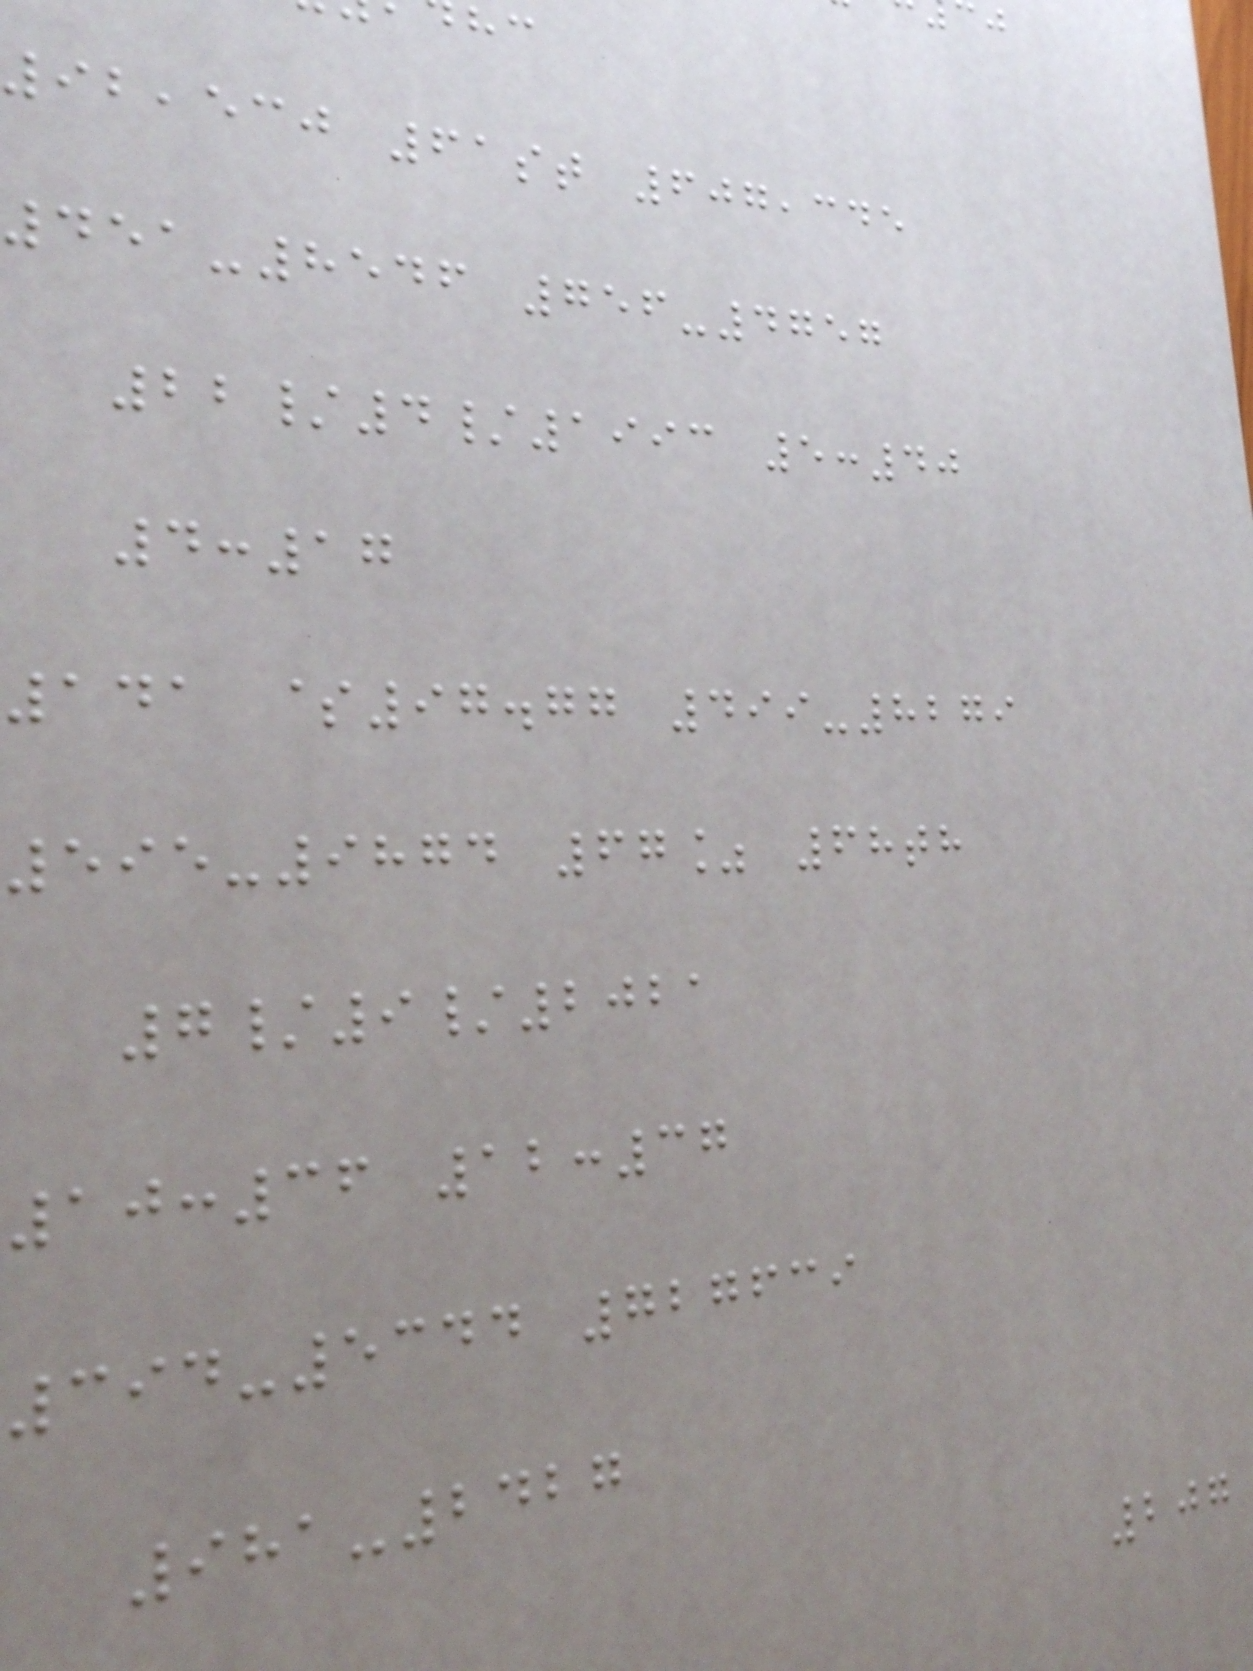92,530 61st 607,345
451-8546 756-4757
22/4/1993 5:40
4:17
141 $97.77 499-8279
595-9874 67% 68th
7/9/2021
10:36 12:37
394-5344 727639
981-2427
207
